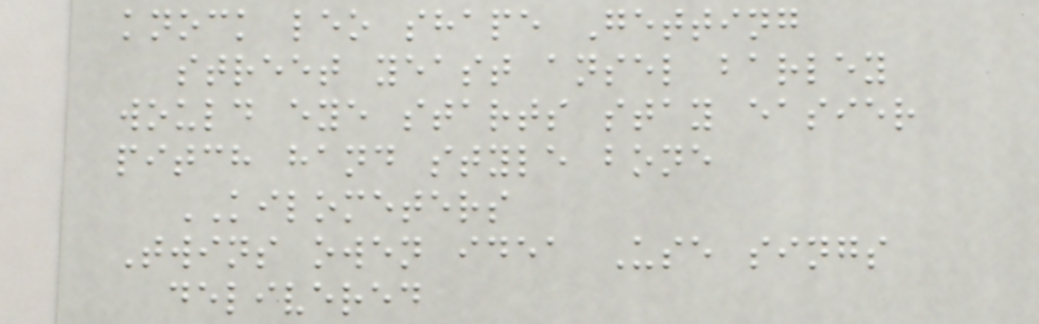knock leo shape Getting
street yeast ansel barley
would eye starts stay easier
pitch hand style bone
KILOMETERS
Twins owen idea Use sings
delivered
